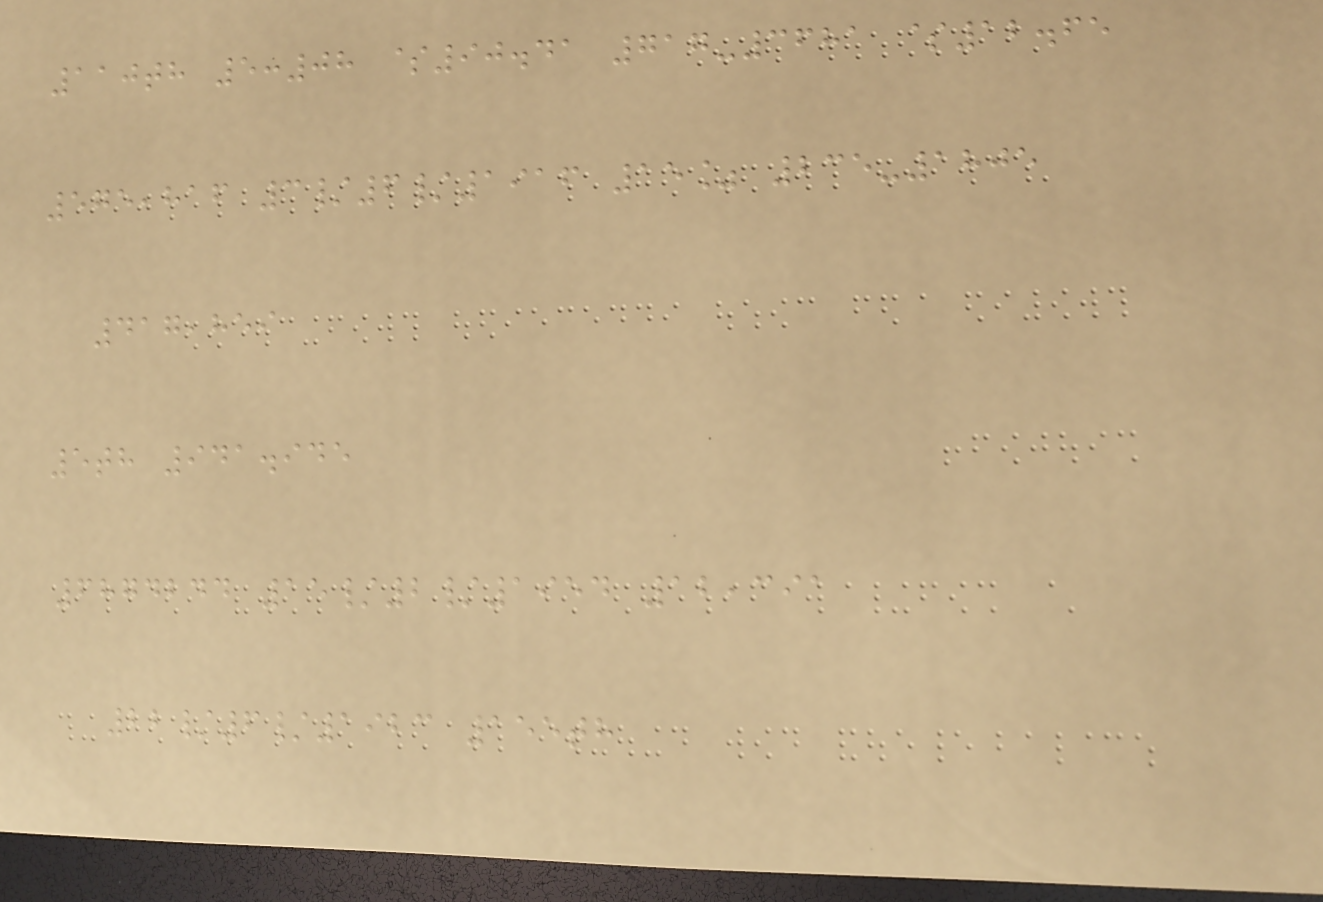110th 5:08 $90.41 717-3681 $12.65
575,816 3/6/1916 15% 235-1805
417,859
5th 941.945
6874244 15/2/1954 12,391
22/6/1923 155th
